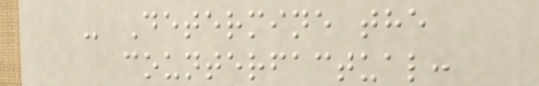- Determine the
counterfactual:
